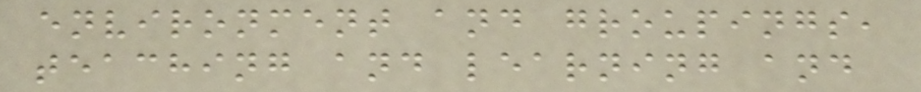environment and groupings,
teaching and learning and
